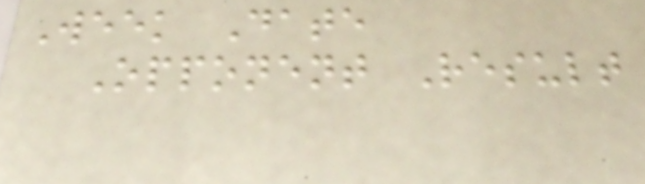Week Date
Opponent Result
